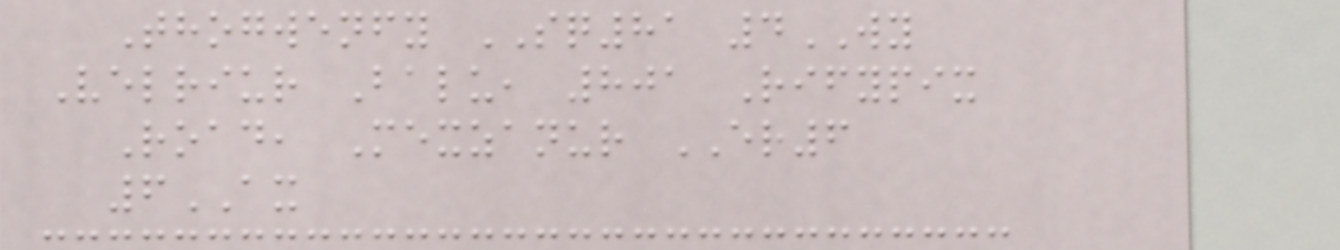Thogwenfy SQ81 4WY
Velriur Balu, 801 Rifypix
Road, Mexzanur ER6
6AX
